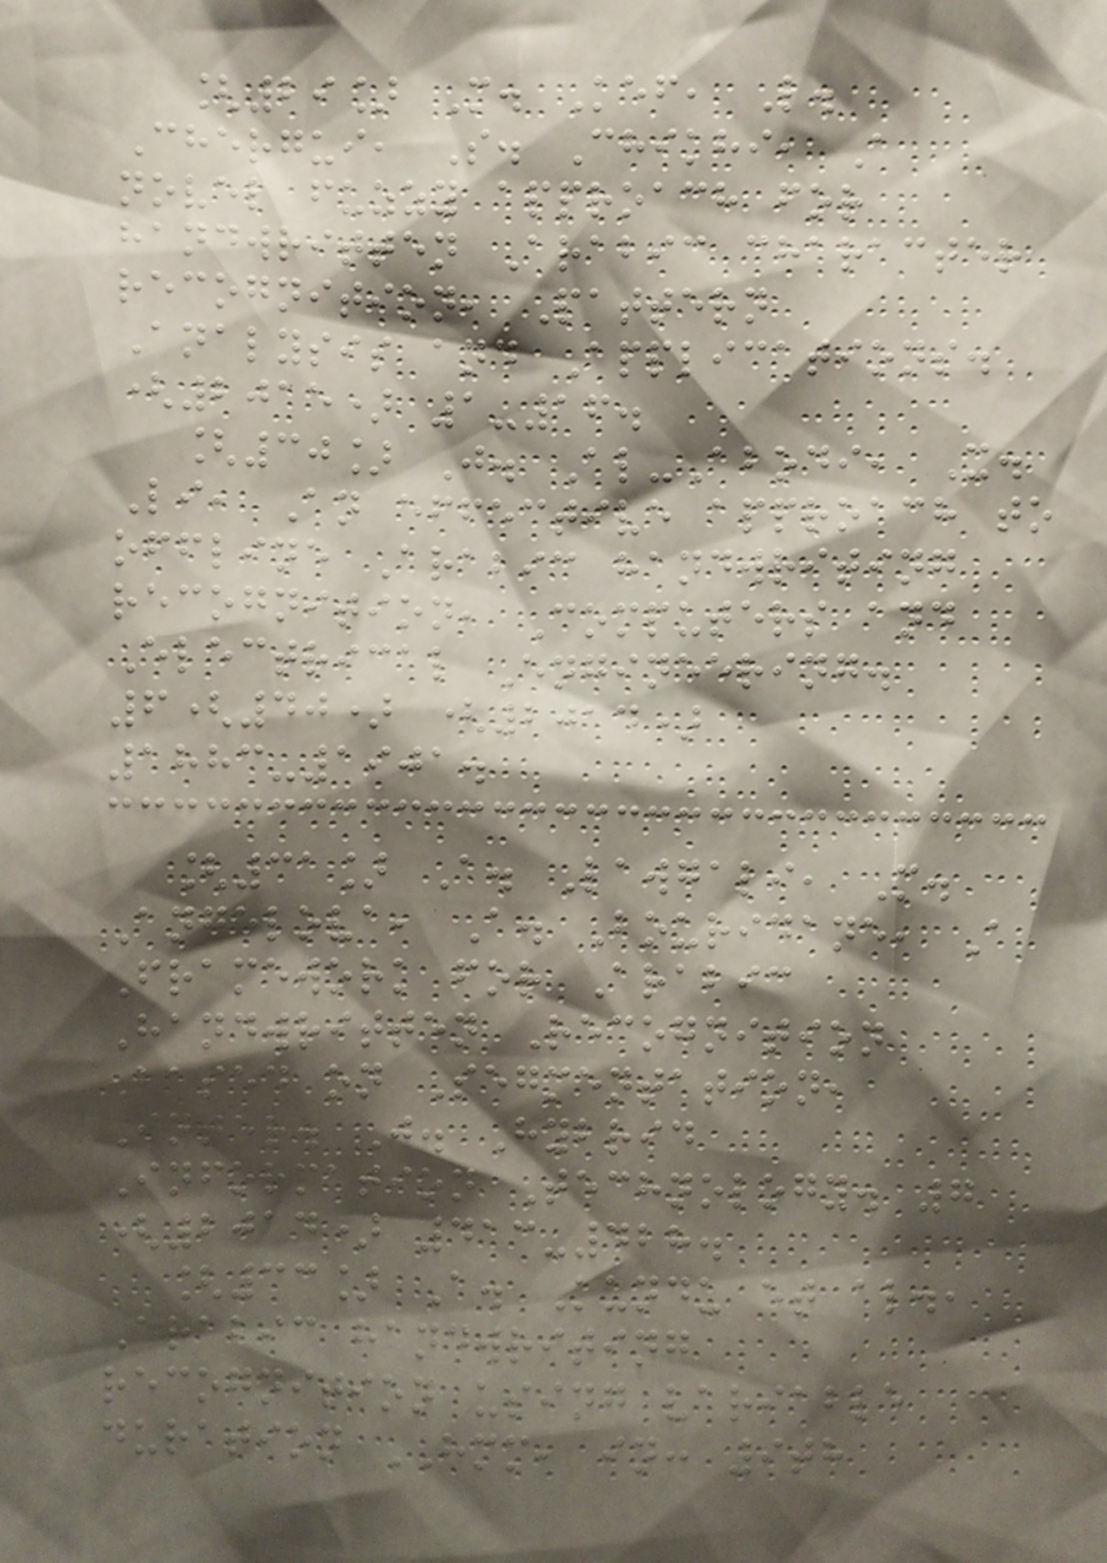[29] M. Kef, L.
Chergui, S. Chikhi, A
novel fuzzy approach for
handwritten Arabic character
recognition, Pattern
Analysis and Applications.
(2015) 1-16.
[30] J. Al-Abodi, X.
Li, An effective approach to
offline Arabic handwriting
recognition, Computers and
Electrical Engineering.
6(40) (2014)
1883-1901.
[31] A. Lawgali, M.
Angelova, A. Bouridane, A
Framework for Arabic
Handwritten Recognition
Based on Segmentation,
Inter. J. Hybrid
Information Technology. 7
(2014) 413-428.
[33] A. Kundu et al.,
Arabic handwriting
recognition using variable
duration HMM, in: 9th
